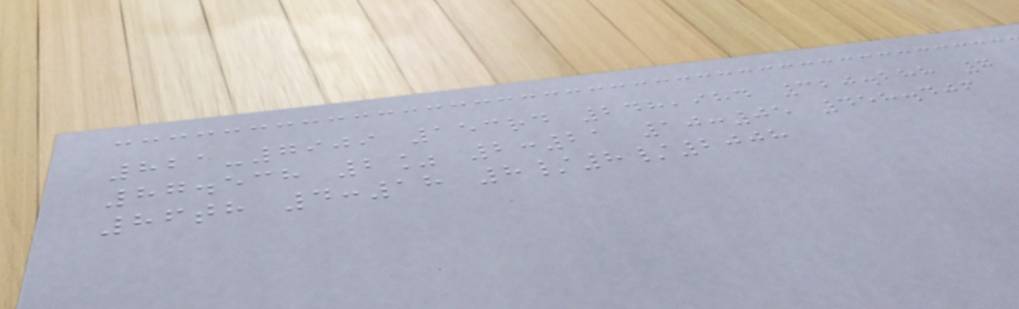821-7909 153rd 248,984 320.288 7
87.538 2% 2:21 10:05 458.406
86th 4:18 8/8/2008
